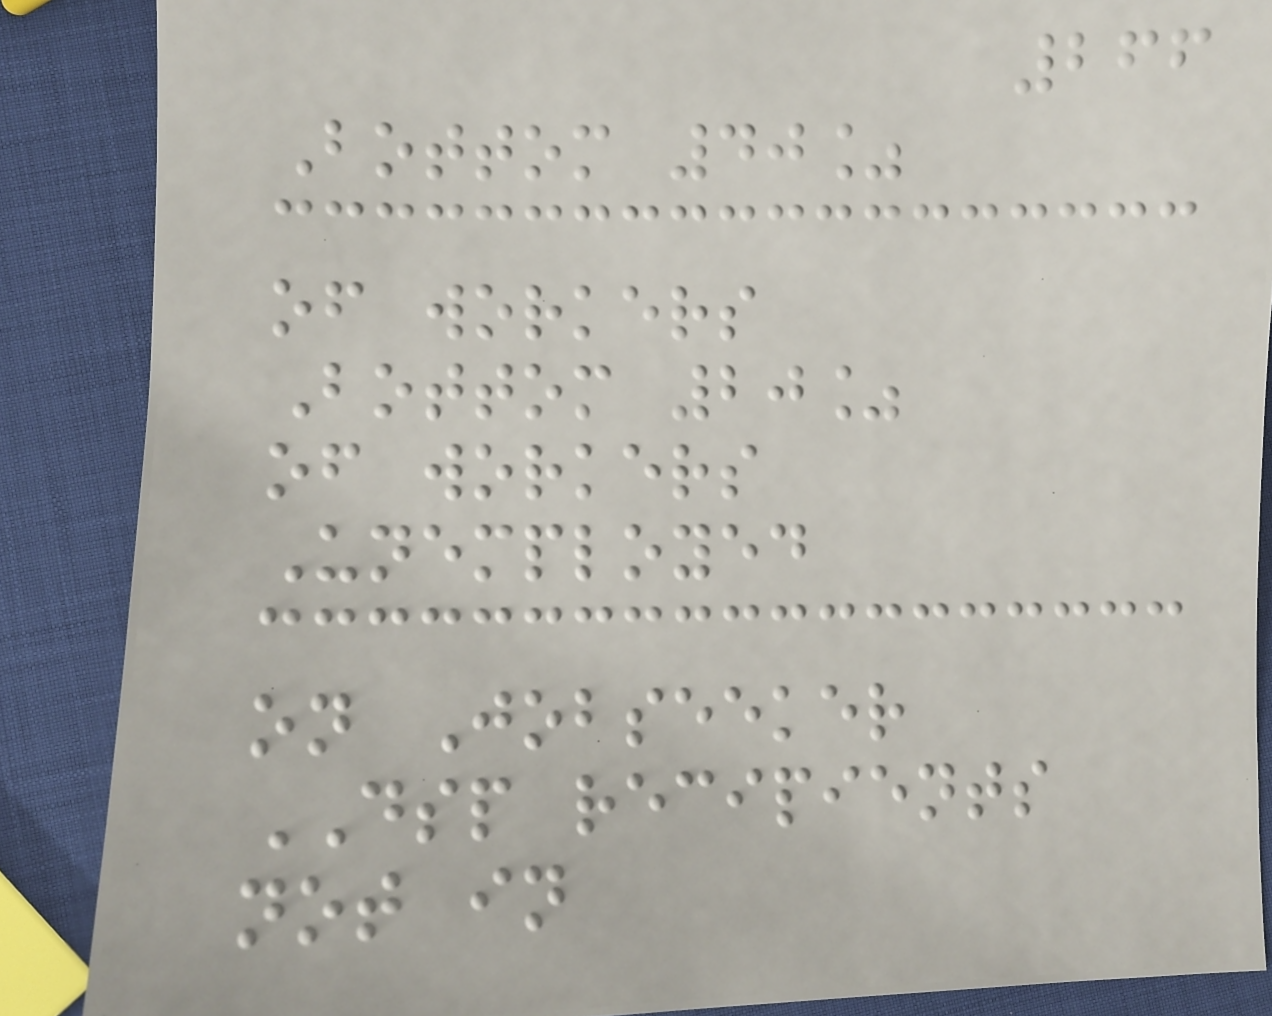266
Bottom 40%
of workers
Bottom 20%
of workers
Unemployed
on Jobseeker
DSP recipients
not in
